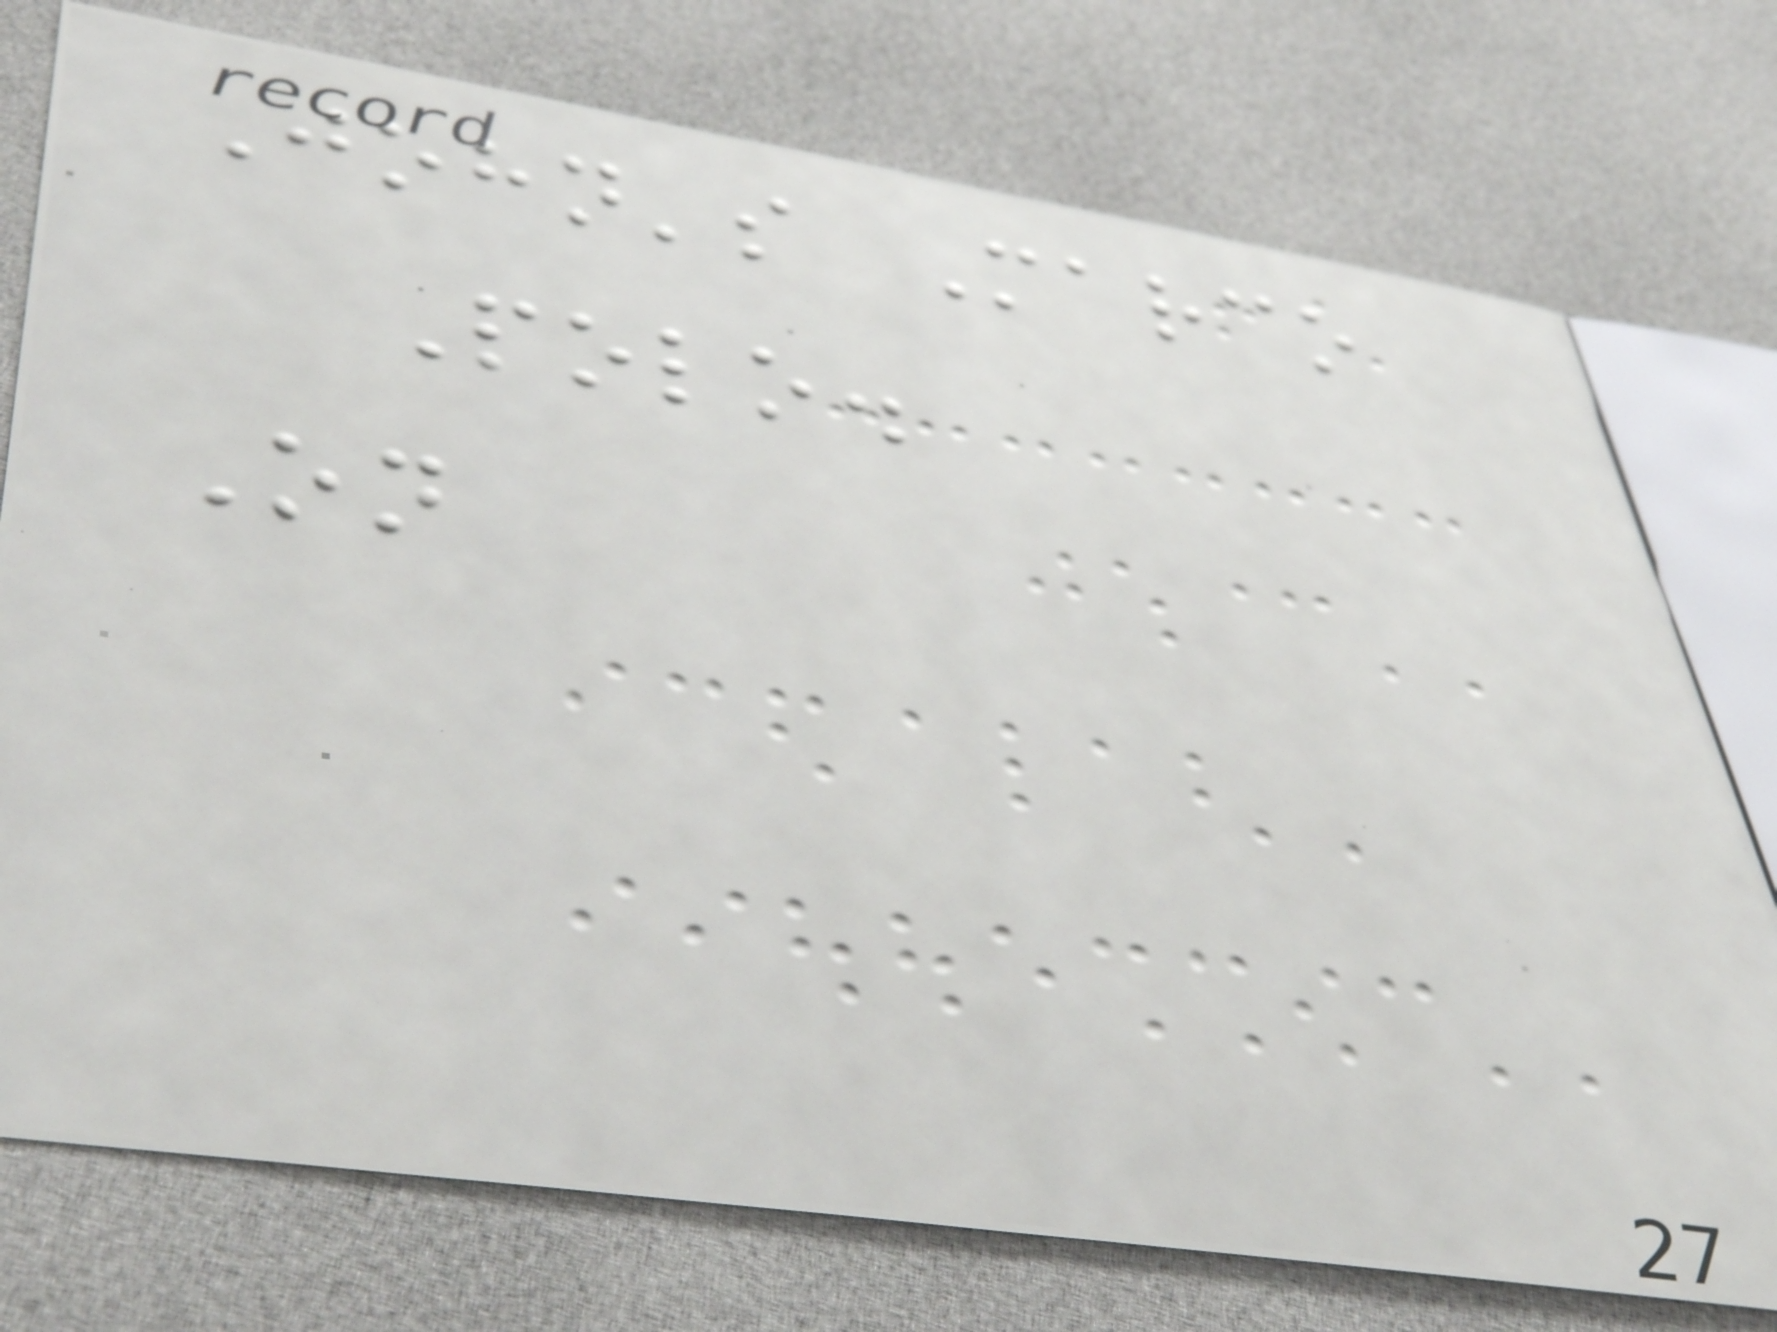John's Marco
Polo.
On
